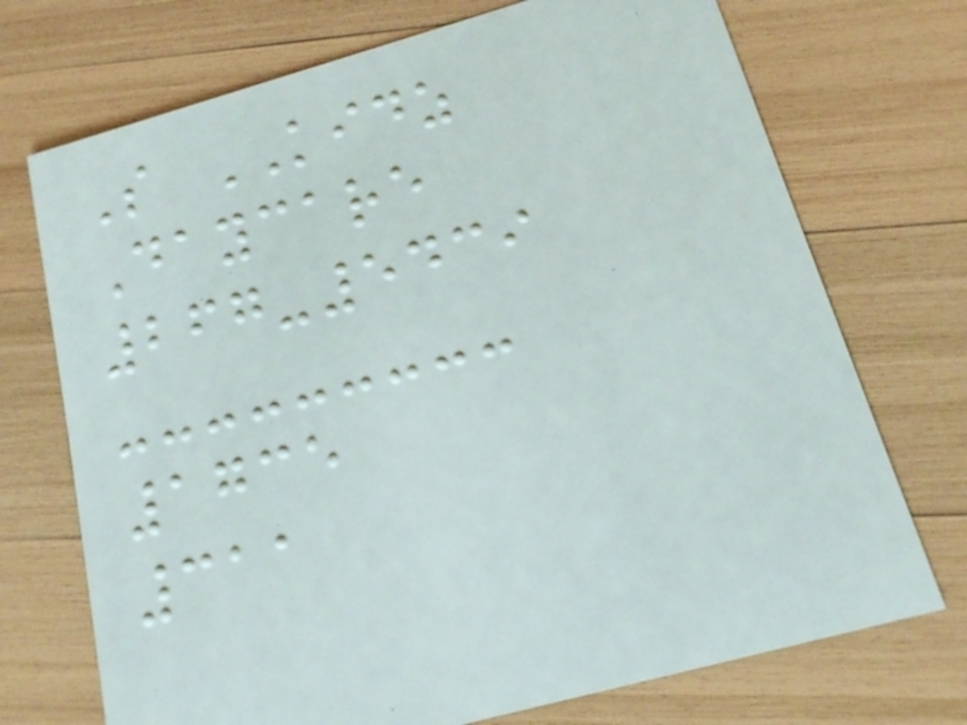S KIDZ
Daycare
267-5439
1735
311
